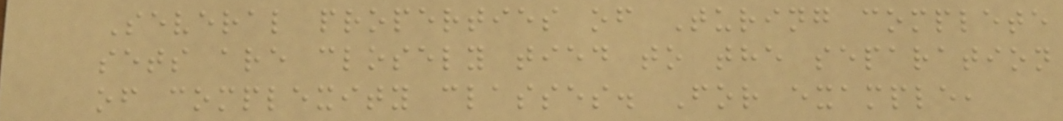Several properties of Turing complete
sets are closely tied to the separation
of complexity classes. For example,
